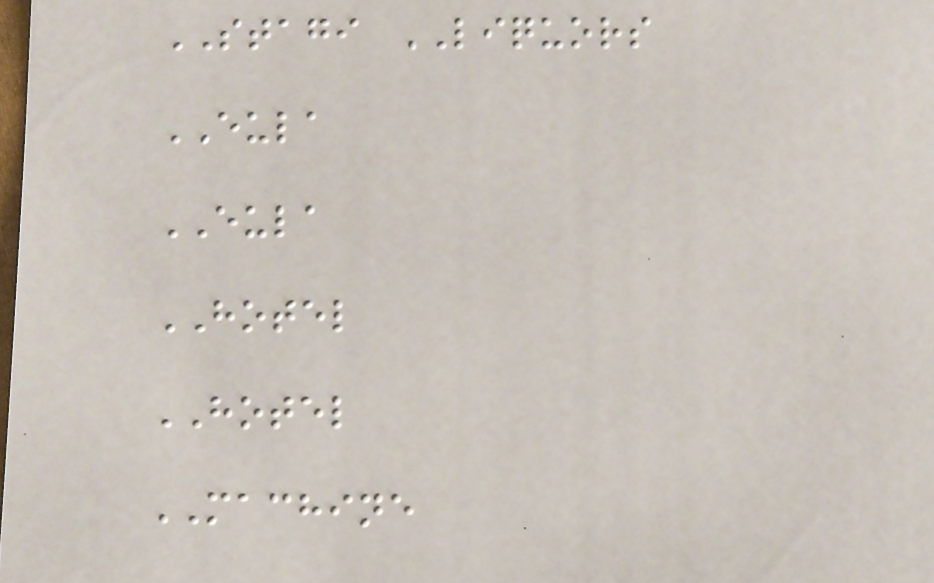STAGI LIQUORS
EULA
EULA
HOTEL
HOTEL
MACHINE
